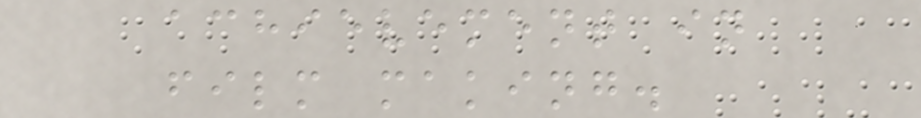achievement in
film making.
